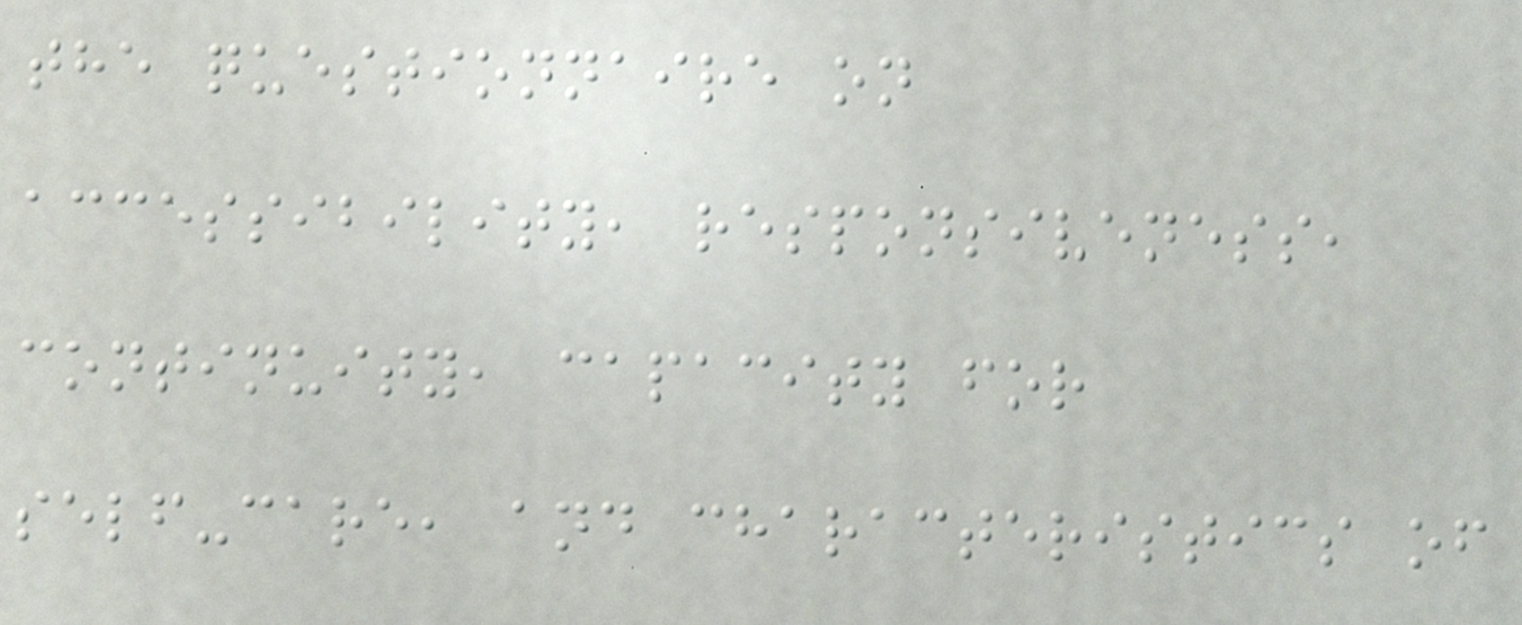the questionnaire on
accessibility, responsiveness,
continuity, capacity for
self-care, and characteristics of
